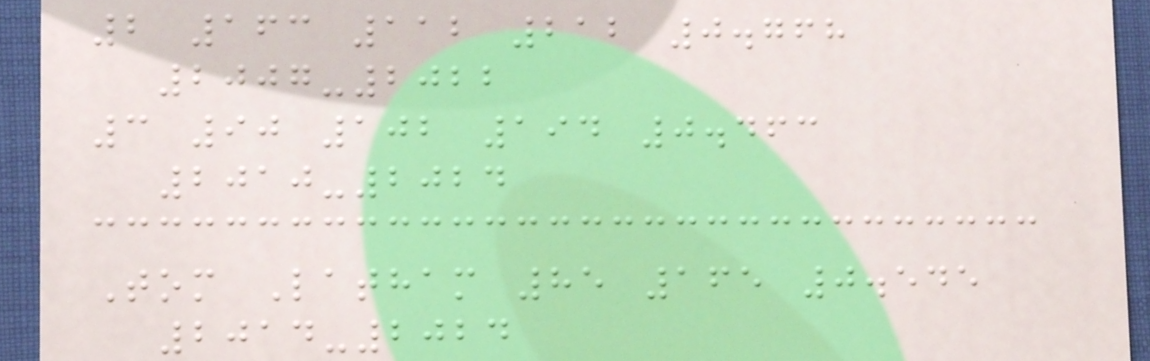2 163 112 212 0.768
2007-2022
3 90 102 194 0.463
2010-2024
Tom Latham 85 165 0.545
2014-2024
